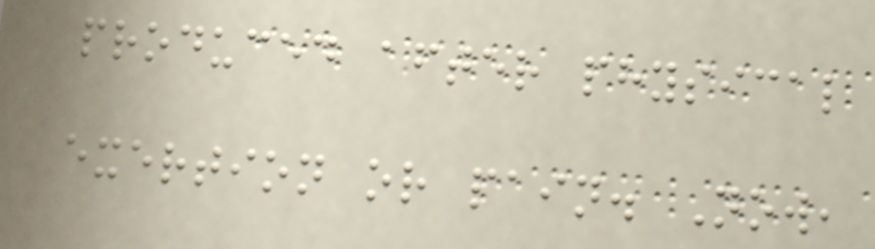produced after physical
exertion or pain. Now,
